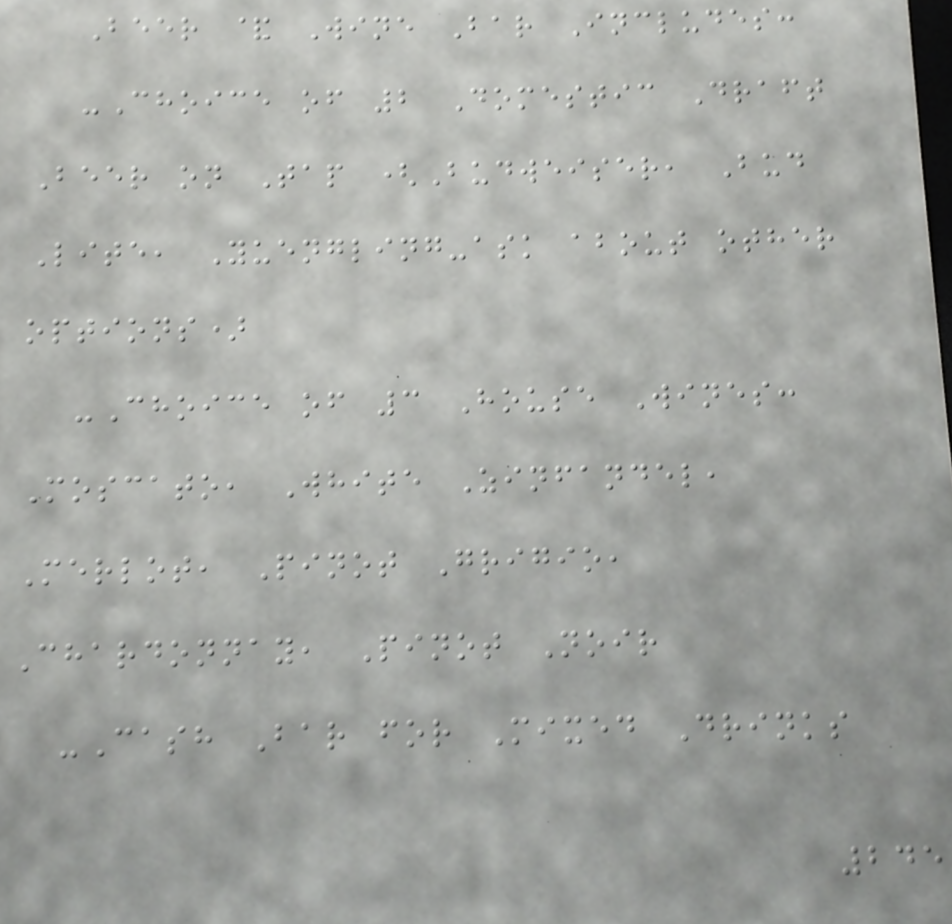Beer & Wine Bar Includes:
-Choice of 2 Domestic Draft
Beer on Tap (Budweiser, Bud
Lite, Yuengling-ask about other
options)
-Choice of 3 House Wines:
Moscato, White Zinfandel,
Merlot, Pinot Grigio,
Chardonnay, Pinot Noir
-Cash Bar for Mixed Drinks
245
